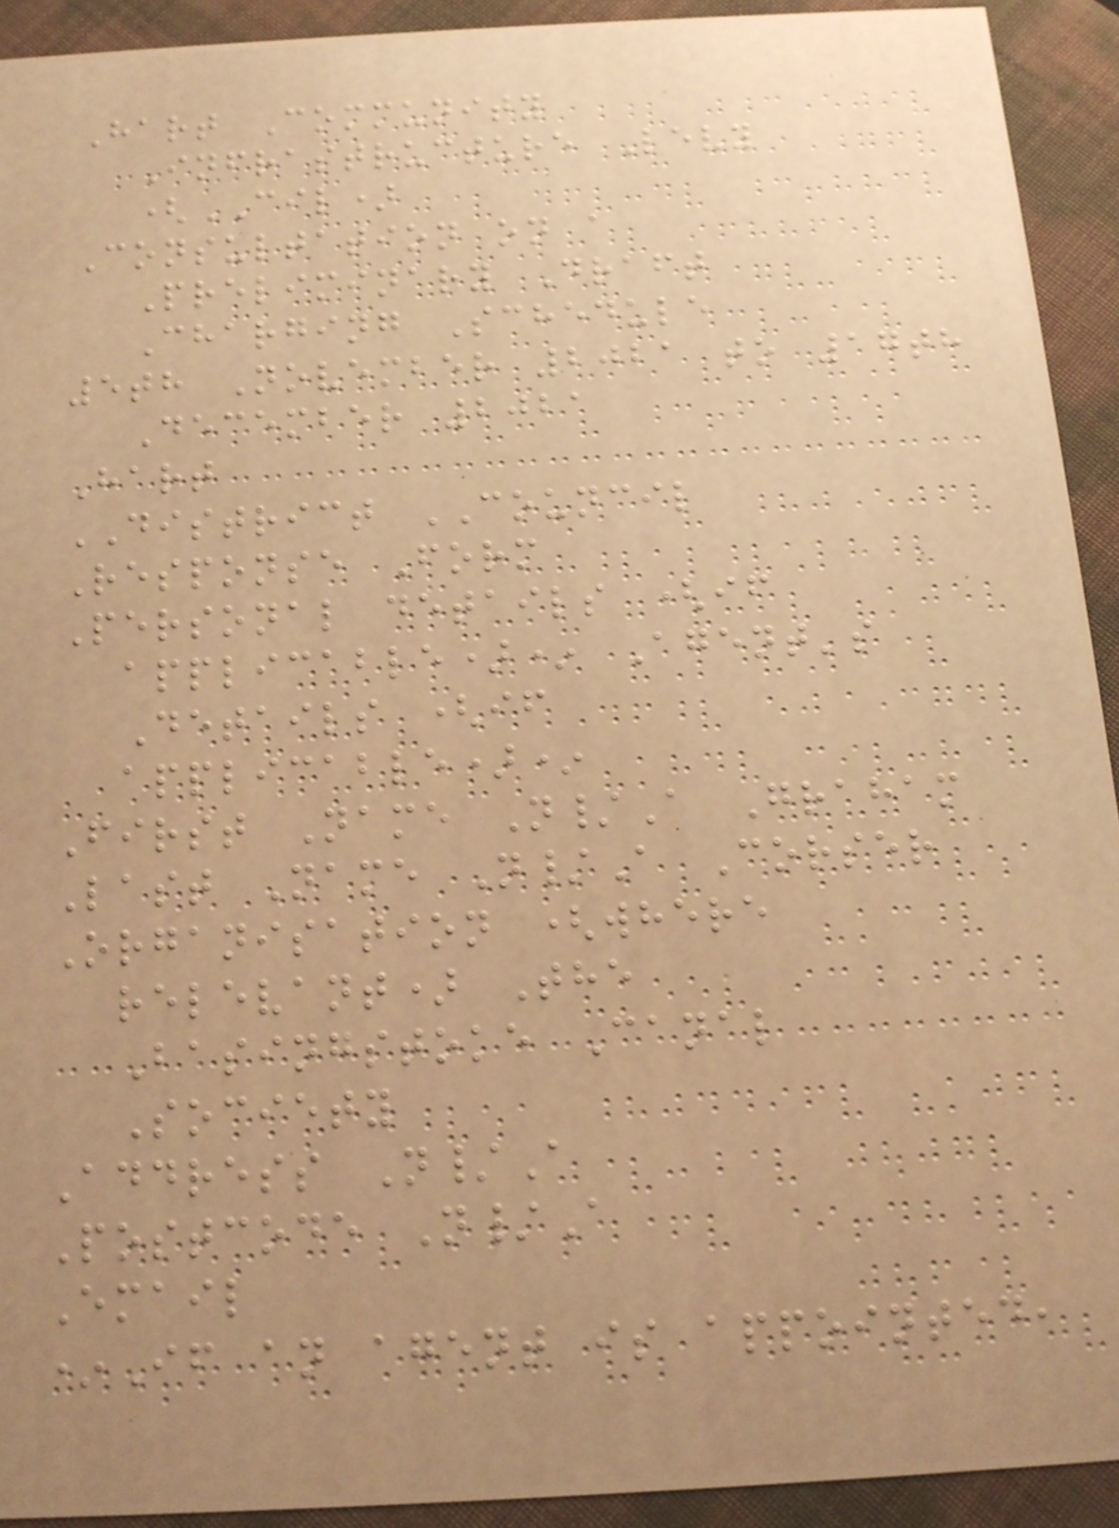Hart Community
Infrastructure Levy
(CIL)
Consultation on a
Preliminary Draft
Charging Schedule
5th November 2021 to 17th
December 2021
Hart
DISTRICT COUNCIL
Response Form
Personal details (if
applicable)* Agent's
Details (if
applicable)*
First Name N/A Graham
Last Name N/A Corser
Organisation (where
relevant) The
Basingstoke Canal
Society
Address N/A
Postcode N/A
Email
*If an agent is appointed,
